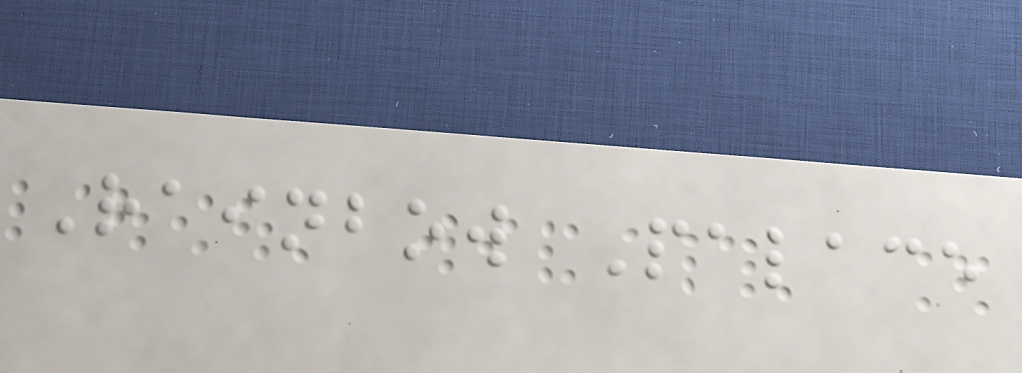Rainbow Palace
